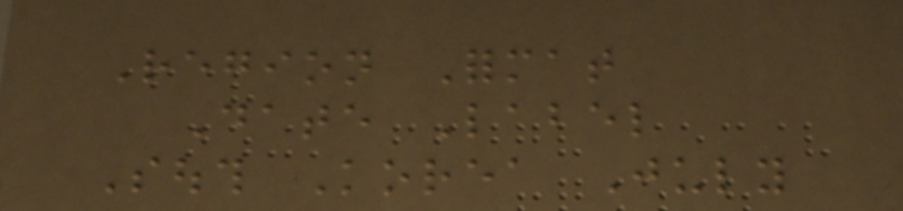Region Format
Date Label
South Korea July
